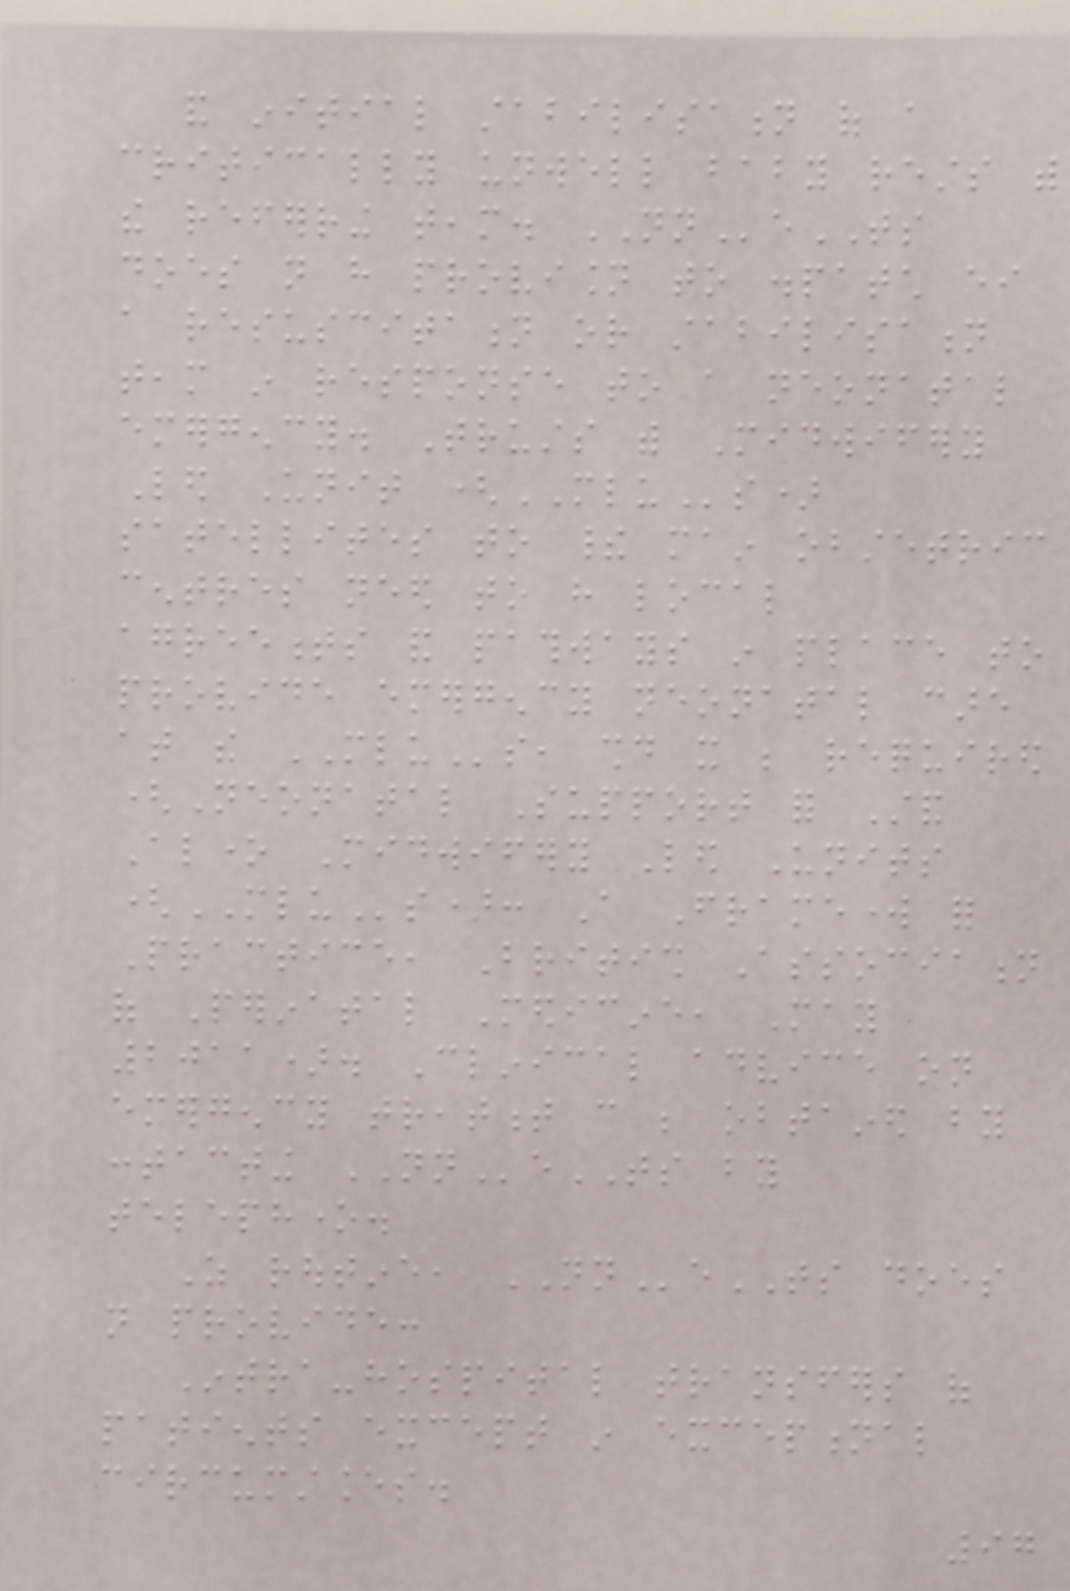and initial stabilisation of a
critically unwell baby rests with
the referring team. NNeTS
does not have provision to dispatch either
a resuscitation or stabilisation
team in response to a neonatal
emergency. Trusts with Midwifery
Led Unit (MLUs)
satellites to their main obstetric
centres need to have local
agreements and pathways in place to
provide emergency neonatal care
at the MLUs, should it be required
(Neonatal Support for Stand
Alone Midwifery Led Units
(MLUs): A Framework for
Practice, British Association
of Perinatal Medicine, May
2011). Clinical advice on
emergency treatment can be obtained by
contacting NNeTS by
telephone.
As routine, NNeTS does
not provide:
Intra-hospital transfers of
patients except in exceptional
circumstances.
97
